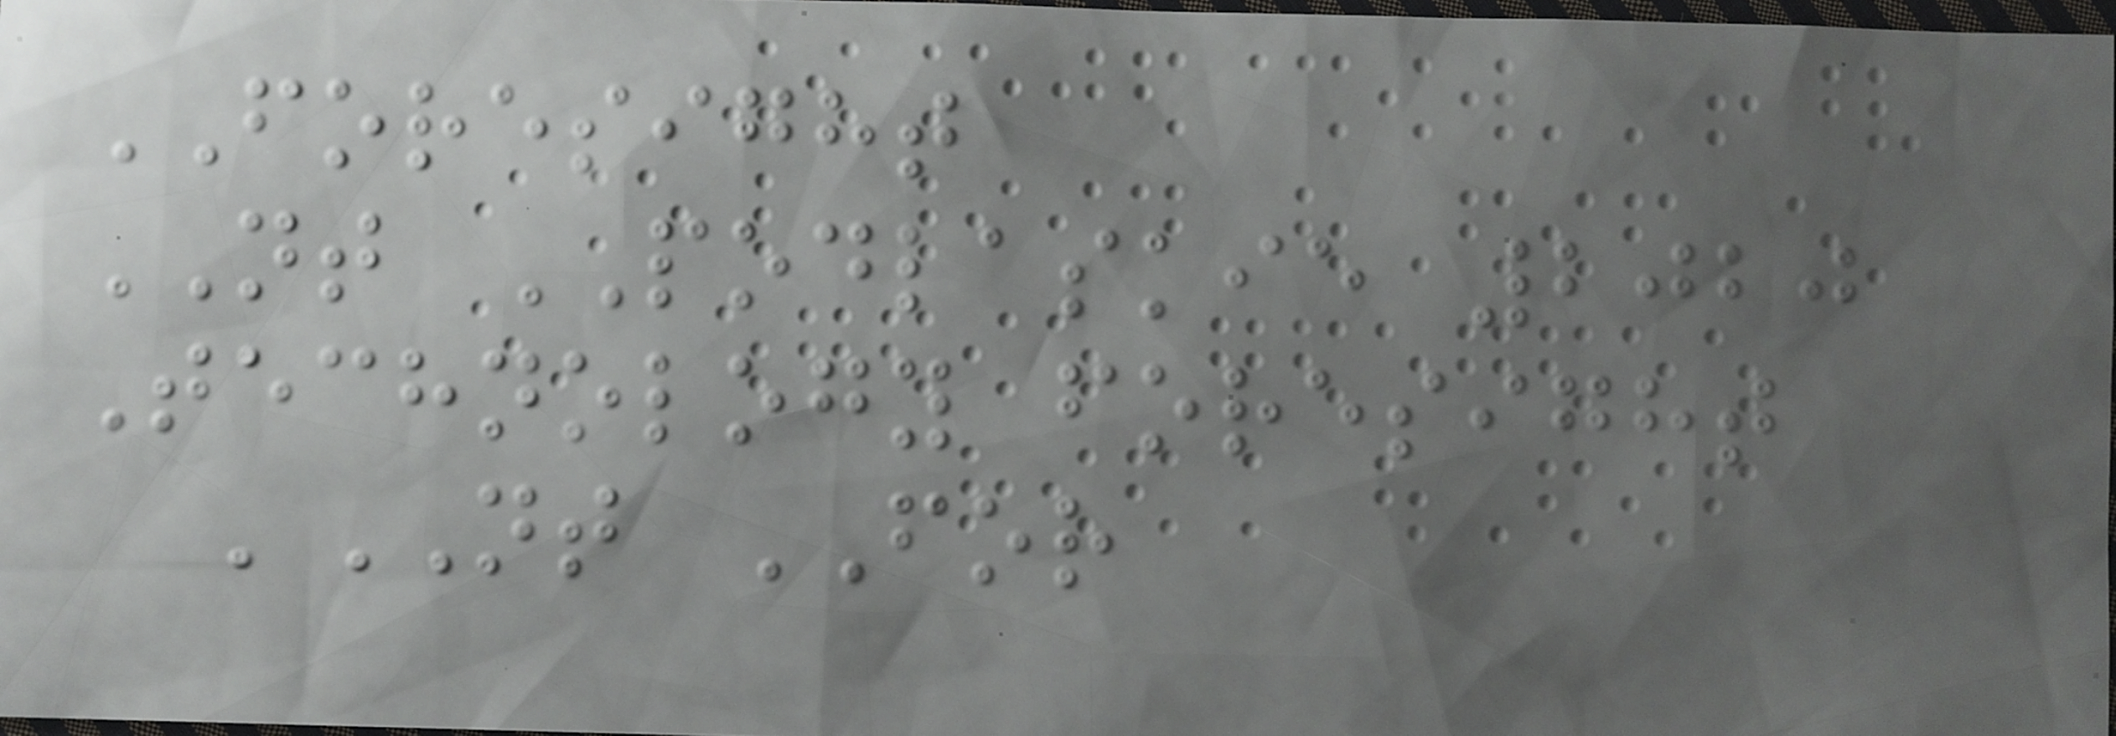FORESIGHT
NT PODLASKIE 2020
Technology foresight
'NT FOR
